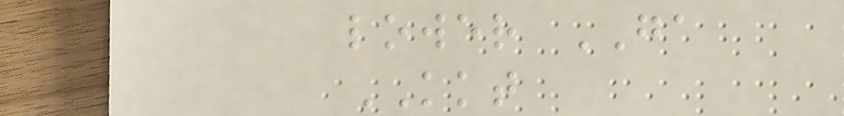lower GA
KKT
